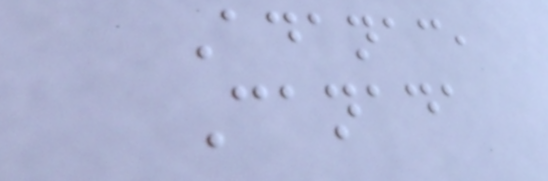Adanac,
Canada
